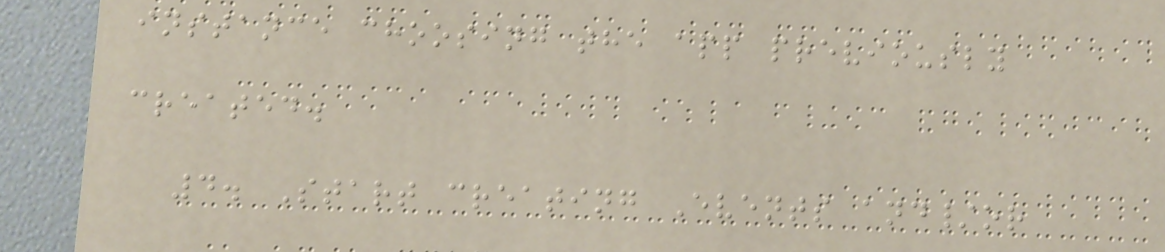instance choosing the app previously
created.
4. Start creating Events and/or
